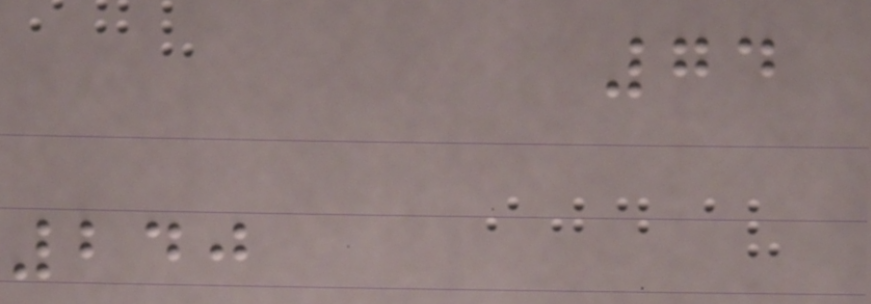74
240
